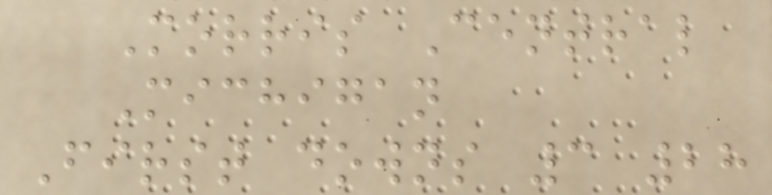Morris Central
Michigan
First downs 3 28
